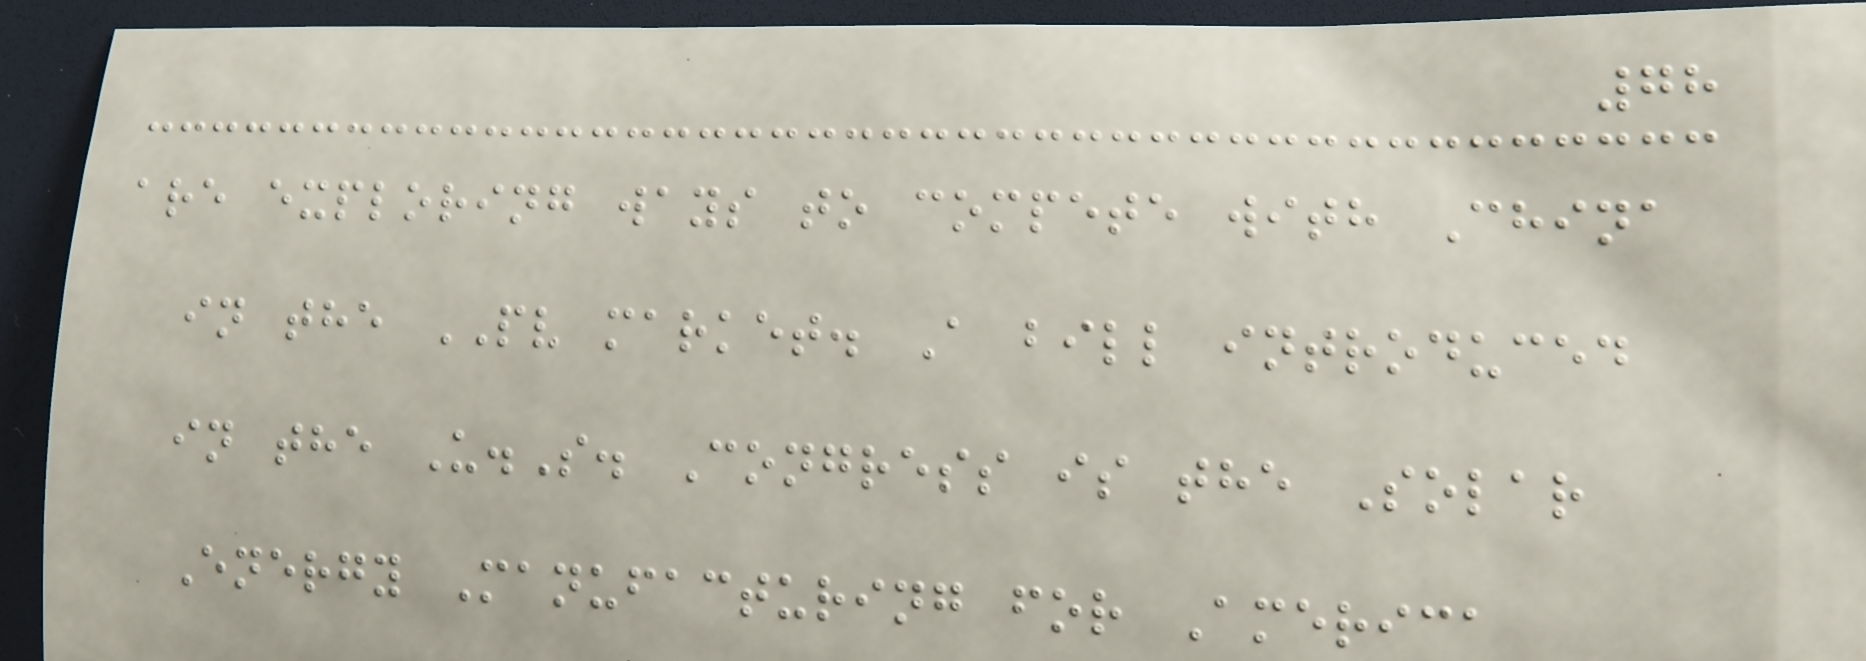78
are exploring ways to compete with China
in the PV market. A bill introduced
in the U.S. Congress is the Solar
Energy Manufacturing for America
